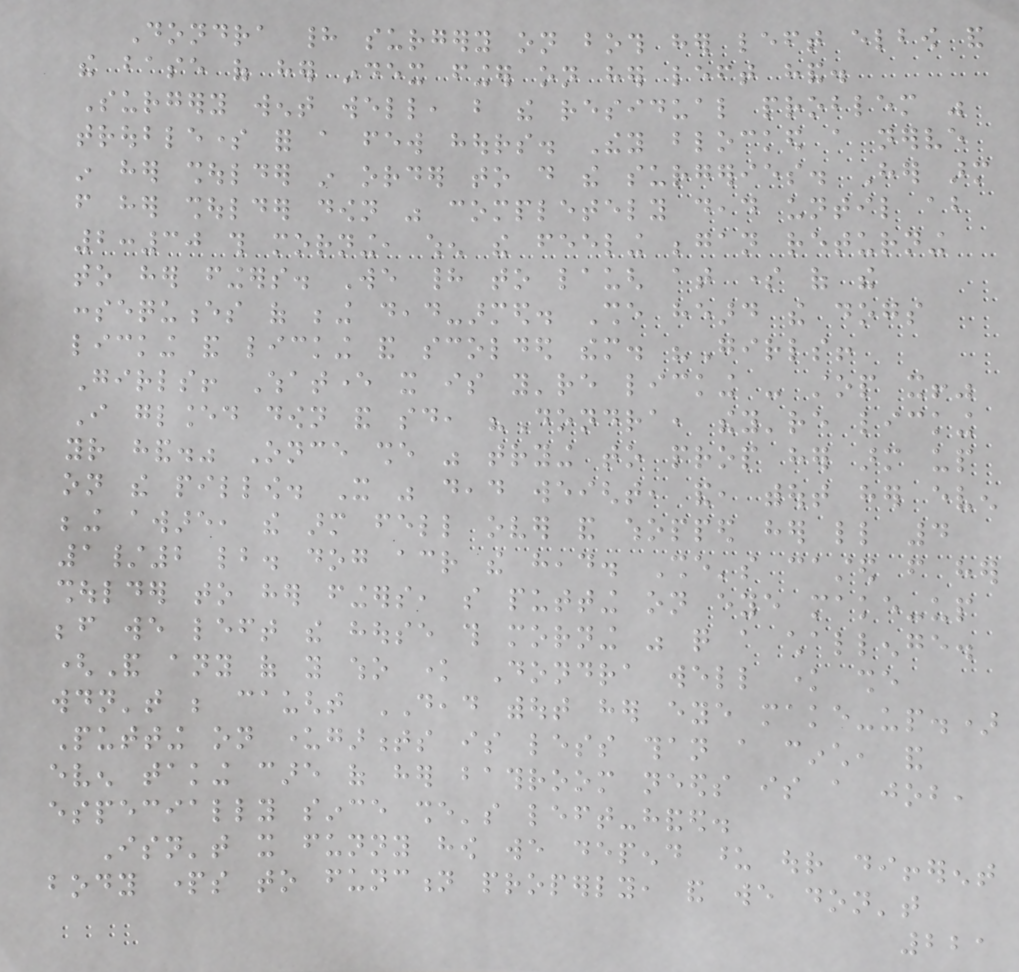Dondra had surgery on both her left elbow and
the base of her index finger on her left hand.
Surgery went well, but the residual problem was
troublesome for a few hours. They blocked a nerve
in her shoulder in order to do the surgeries. Her arm
from her shoulder down was completely dead until about
2:30 this morning, when the feeling began returning
to her fingers. We had to laugh at some of the
consequences of being dead-armed. She heard the dogs
licking and licking and scolded them. "Girls!
Girls! Whatever it is you're licking - stop it!"
I glanced down and said, "Dondra, they're licking
your hand." Once she was trying to prop her arm up
on the pillow. It was dead weight, and, without her even
being aware, the arm fell over and whopped her little 4
1/2 lb. dog across the head. She's casted from her
shoulder to her fingers, so putting on eye make-up
before we left the house this morning was quite a challenge.
(And any of you who know Dondra well know she
wouldn't be caught DEAD without her eye make-up.)
Putting on undergarments is less than a cinch, and
even taking care of her bathroom needs is a job,
especially since she's left-handed.
Isn't it funny how we depend upon our different
body parts to function properly, and we don't
221
